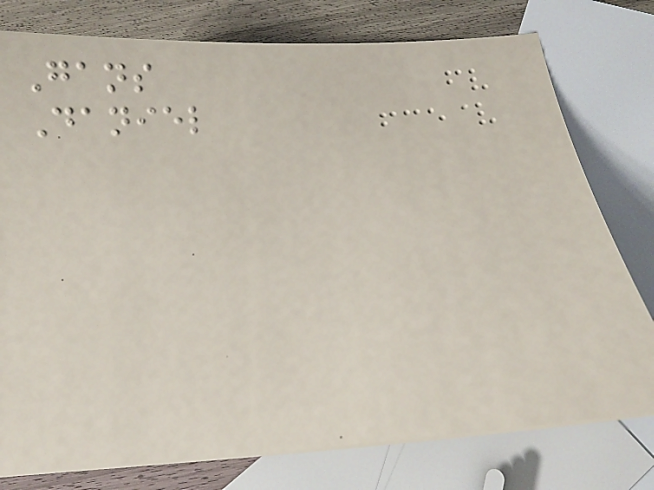Gans
Daniel
